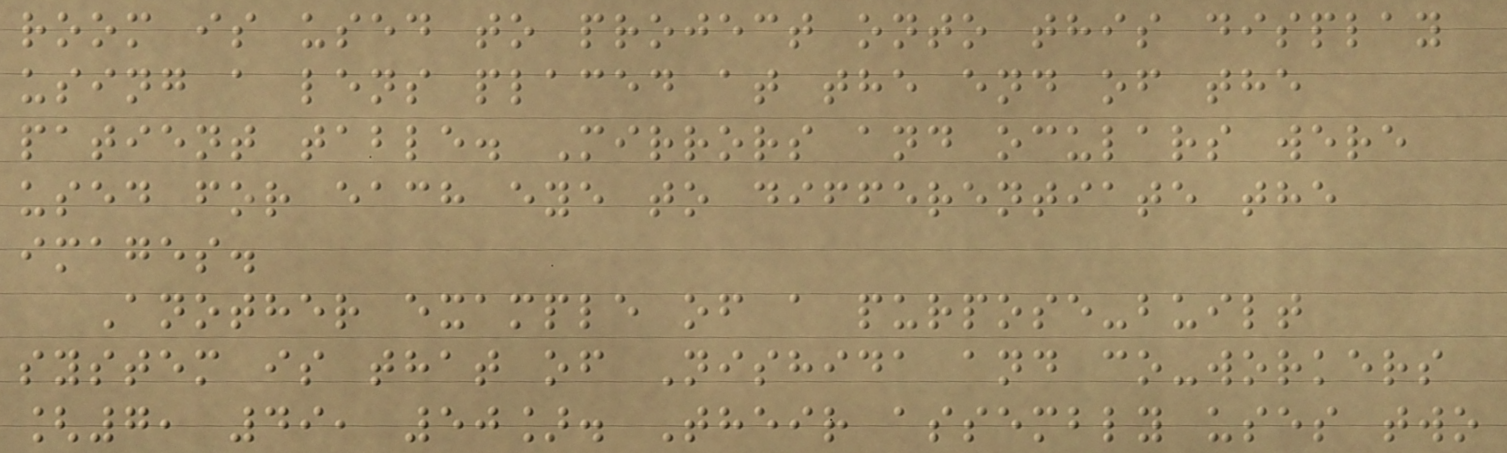room is used to project onto this display
using a lens placed at the end of the
patient table. Mirrors and oculars were
used for each eye to differentiate the
images.
Another example of a purpose-built
system is that of Nishida and co-workers
[7, 49, 50]. Their assembly uses two
